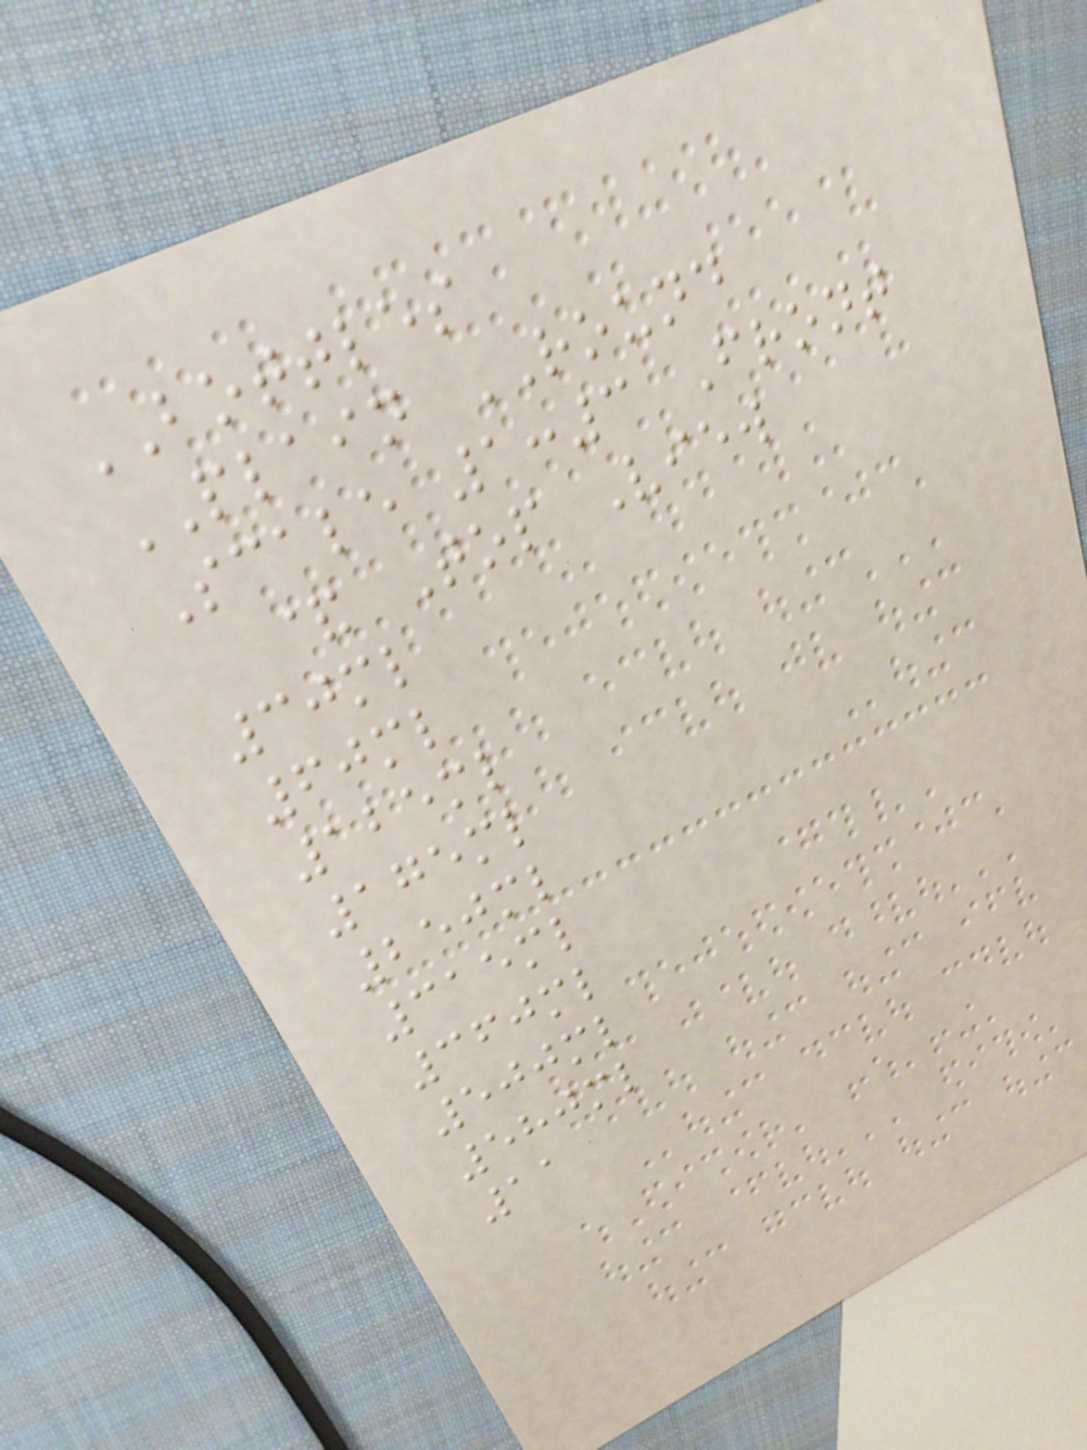BOTTLES
PLAIN ROUND
Scale 1:3 Front
& Top View
30ml
60ml
125ml
175ml
250ml
315ml
360ml
500ml
580ml
11
